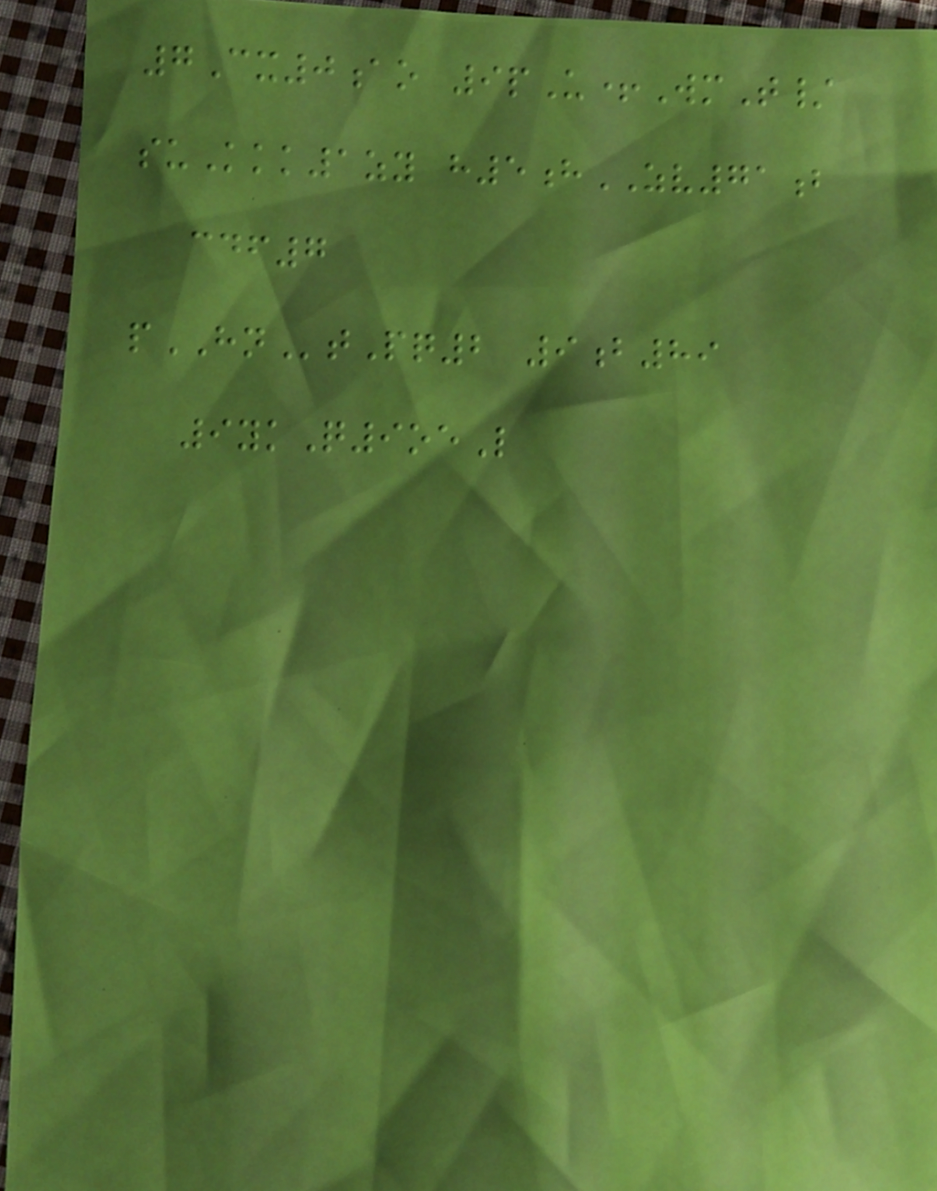7Cx0ao 9pU+WmT/
suKkk1zy h5hZV71b
cdf7
pHNtPq2 9b89
9ykQ9oeL
